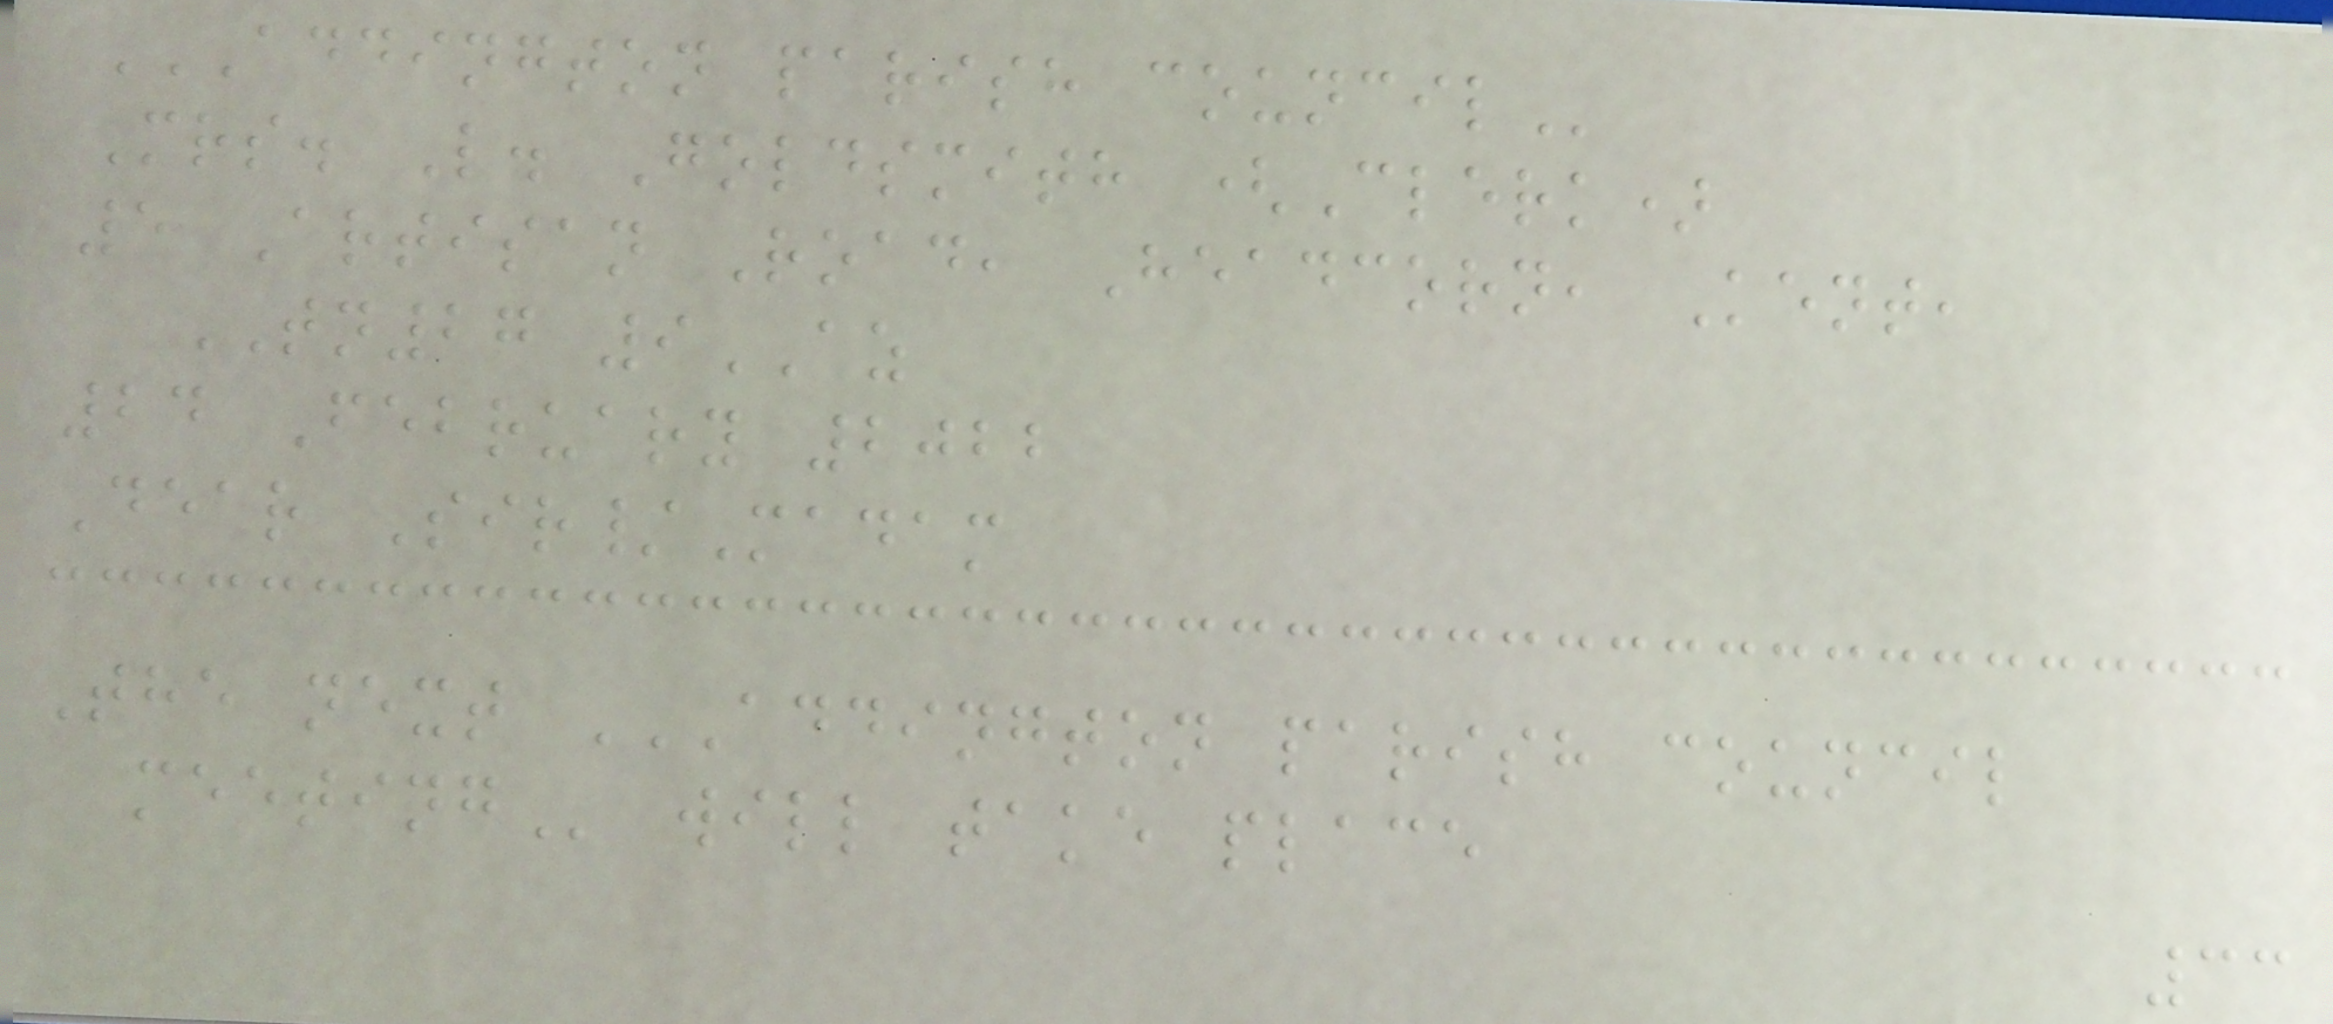ADDINGTON PARISH COUNCIL
Mrs. L. Goldsmith (Clerk)
5 Artisan Road, Headcorn, Kent,
TN27 9AZ
24 February 2022
Dear Sir/Madam
The next ADDINGTON PARISH COUNCIL
MEETING will take place
33
